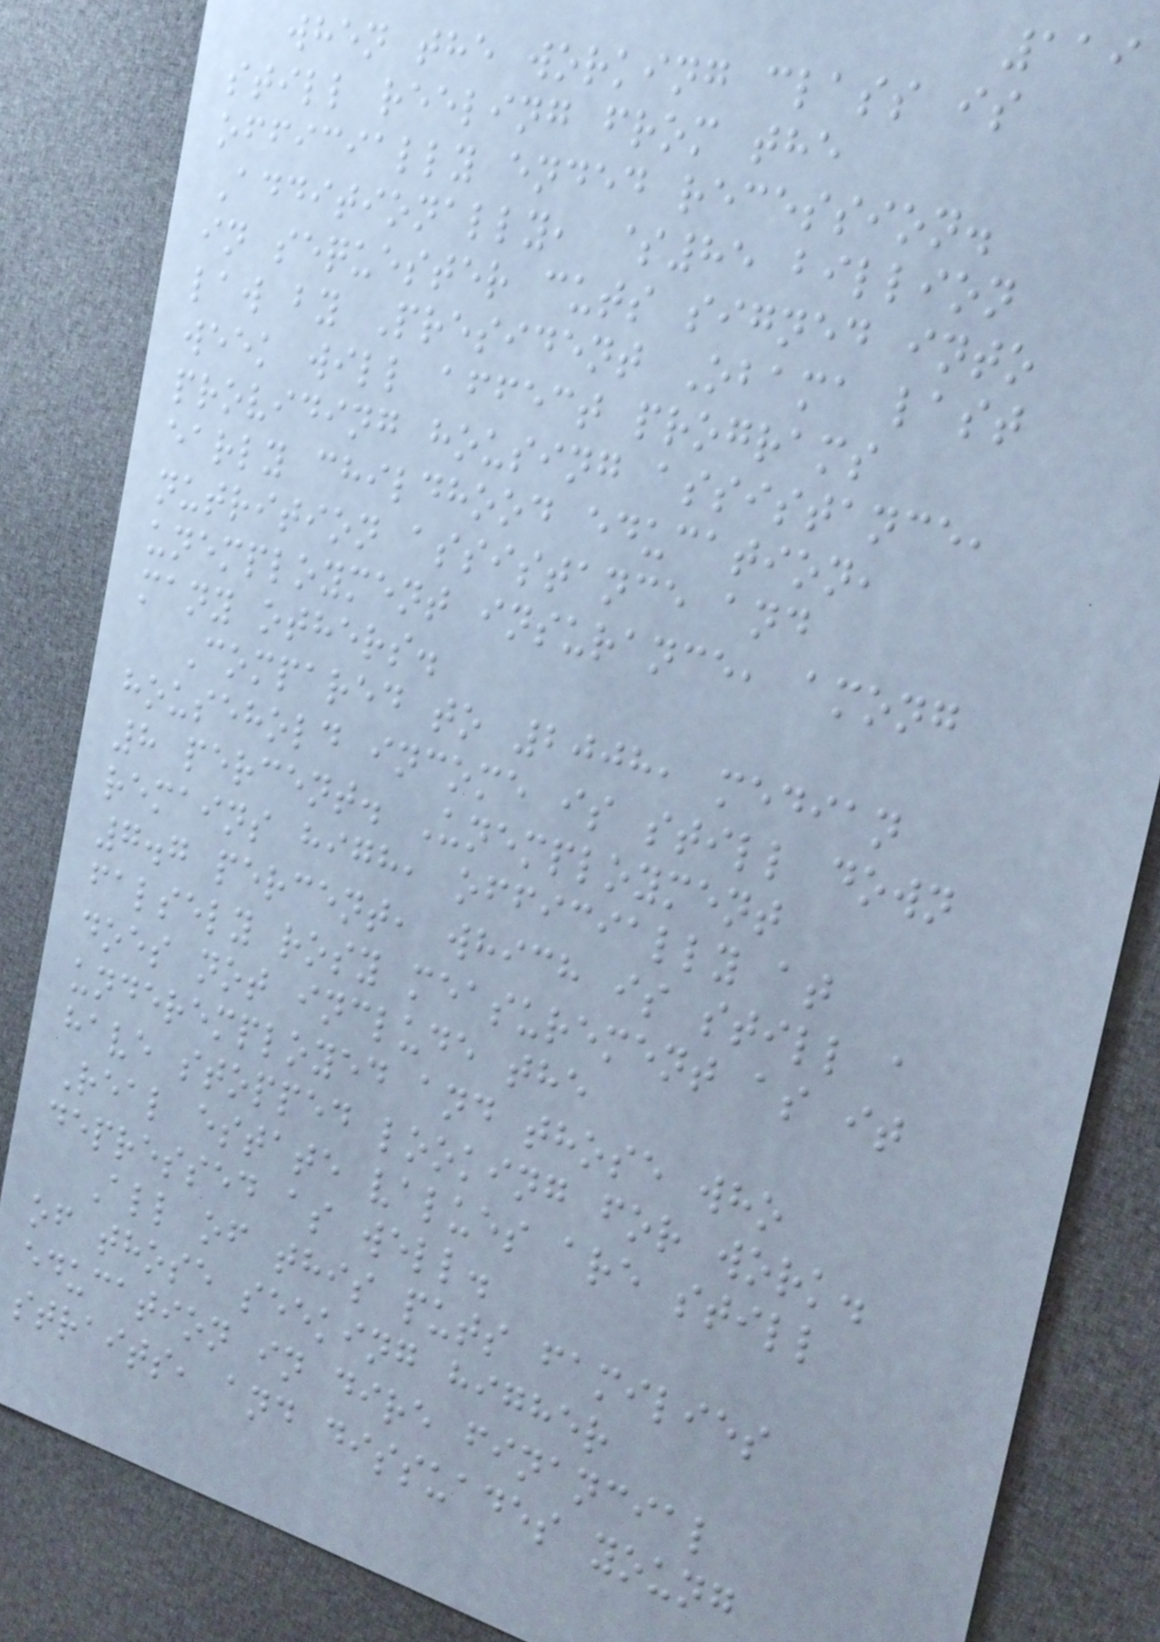119
when the working class is
still reeling from the
officially ended recession.
Additionally, $85 billion
in sequester cuts signed into
law by President Obama last
week will affect programs
providing housing assistance,
early childhood education,
nutrition assistance and
unemployment insurance, among
many others.
Compared to 2008, median
household income is still down
8 percent. Unemployment
remains high, officially at
7.7 percent, which is still a
falsely rosy measurement as it
does not include the
underemployed and those who
have stopped looking for work.
Real estate values are still
depressed as well.
All of this puts families
of those seeking higher
education in dire financial
straits, and dissuades young
